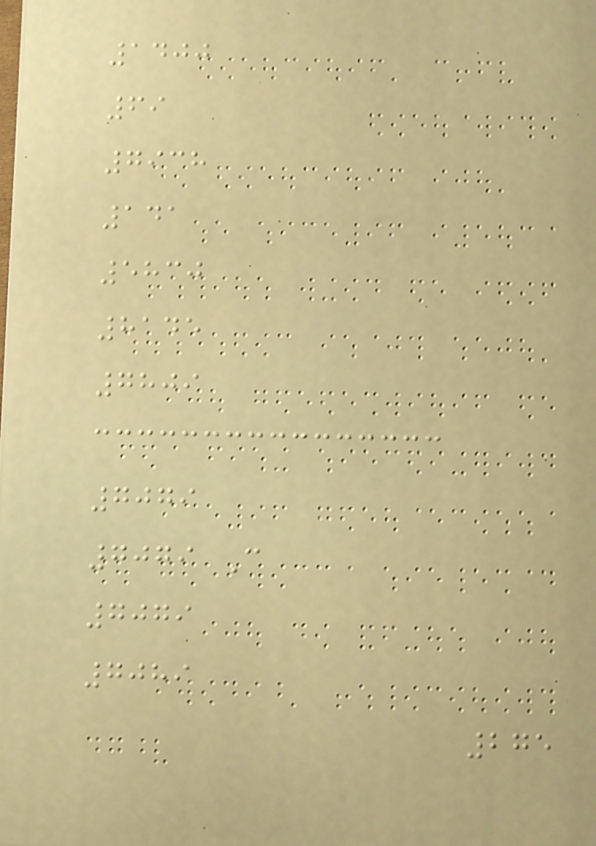1400
69
7938
141
5830
8145
7809
7079
7079 C
7079
7089
275
